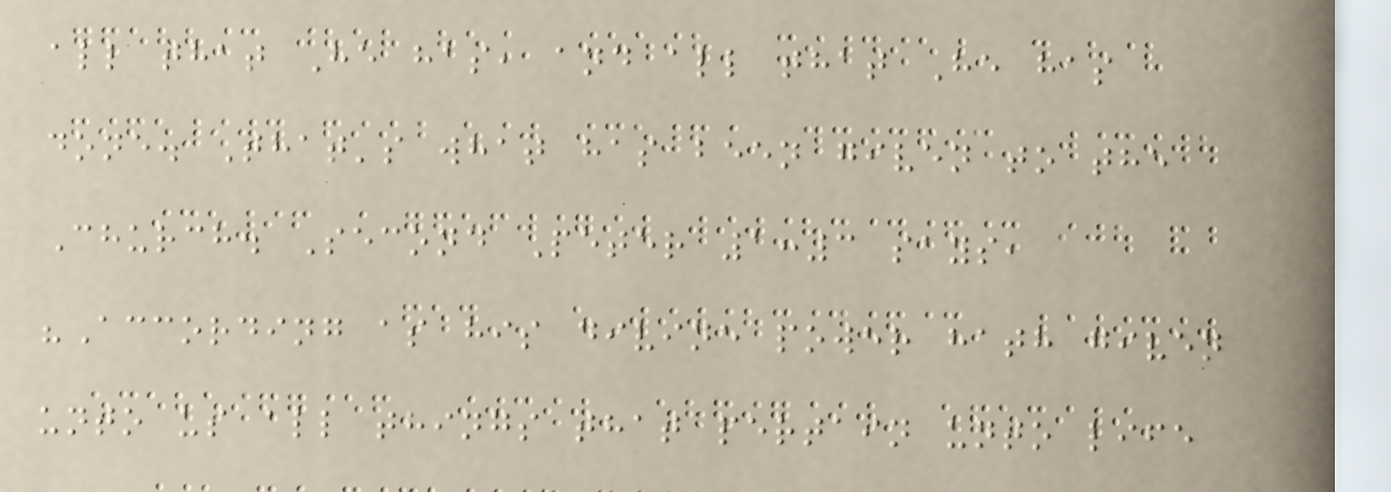all that He has, and all that He has
done. That's what has been given to the
Church. Second Peter 1:3 says,
"According as his divine power hath given
unto us all things that pertain unto life
